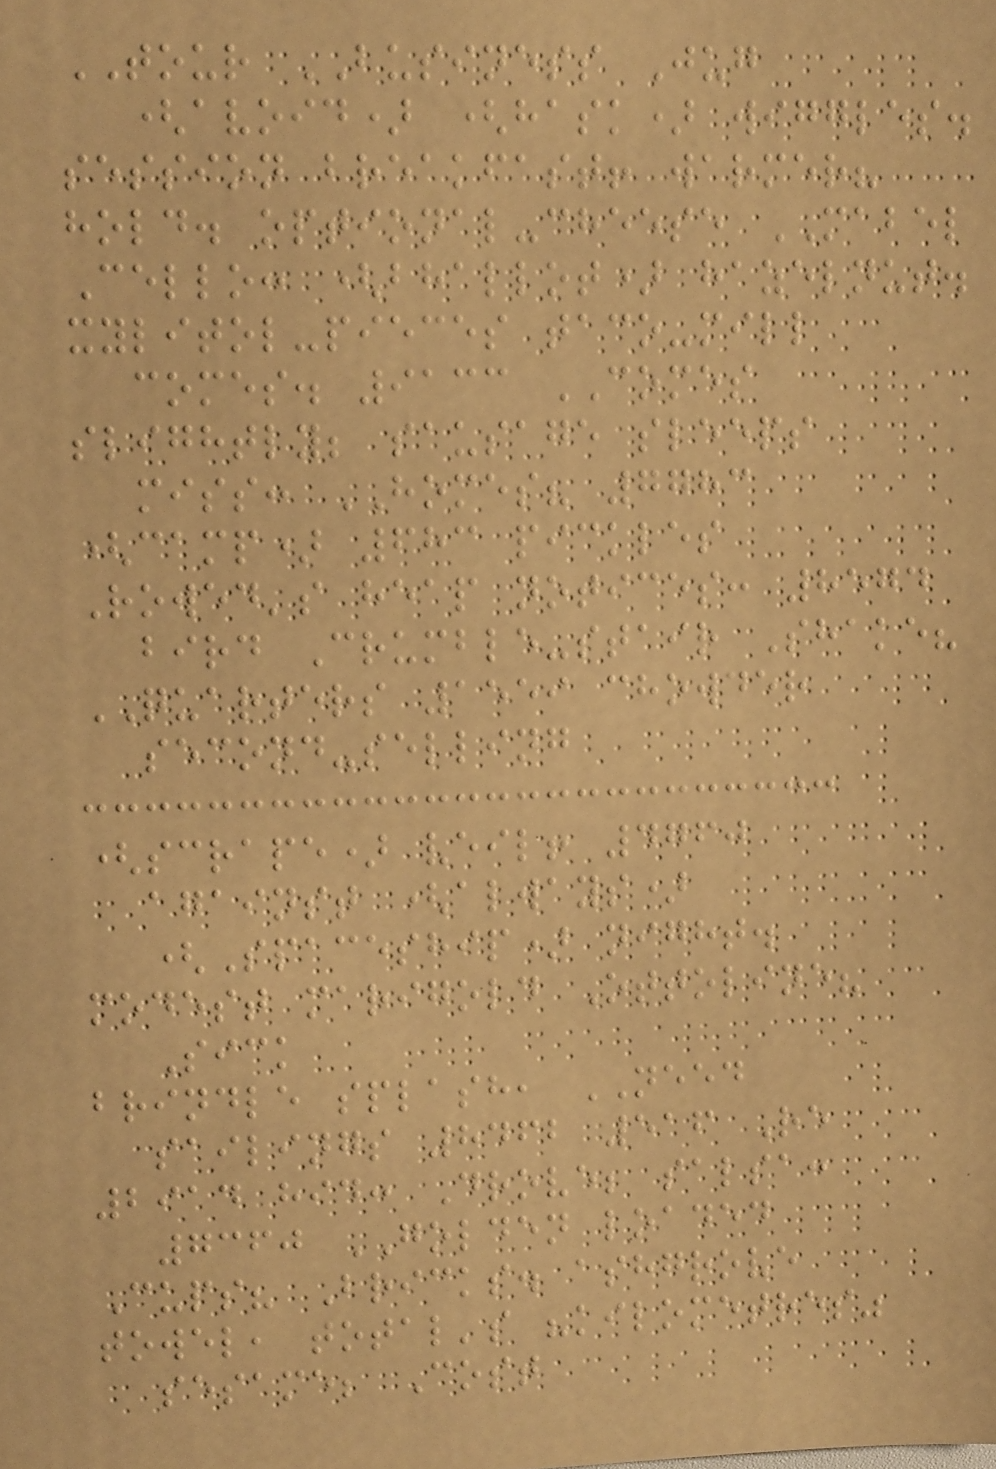TOUR BUSINESS Jug
(avoid) (hask) wiggles.
session breakfast! warmer?
hold. optional-cheese MABEL
Cello: (bhallot) hazelnut.
xylitol-pieces taco-mill
comes. 9133 COMES
slightly; sausage sleeps
miss: HOMES? 7783
(camp) 683 pickles
Rowed's heap notices: 8574
bird Crumble-stair Shake?
QUARTERS 1559 chowder
second-selling
(scrape) veil! 4760
against (always)
(Spaceship) night.
modest marigold Ottoline?
Sick
brindle splash, NEED
sailings 8462 516 Re
2914 hid: Drove; salsa:
7360 GOLDEN loaded
Cups? Bricks. ashgrove
towel, total's "kilometres"
sesame; Cost
